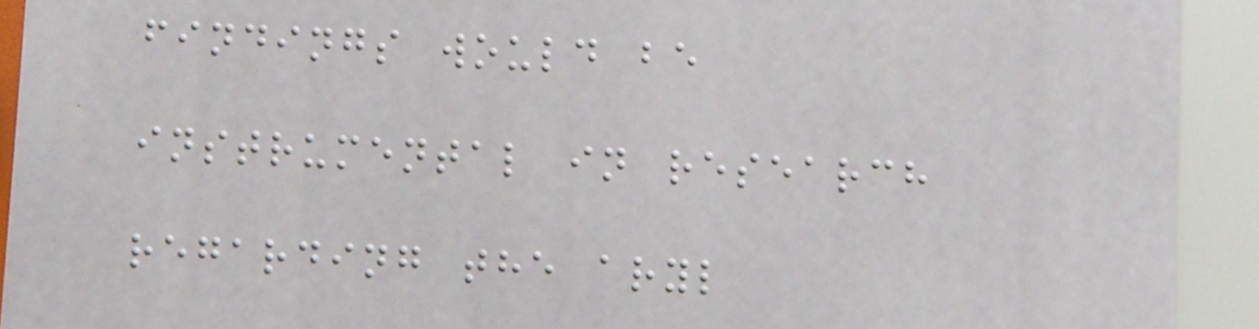findings would be
instrumental in research
regarding the aryl
